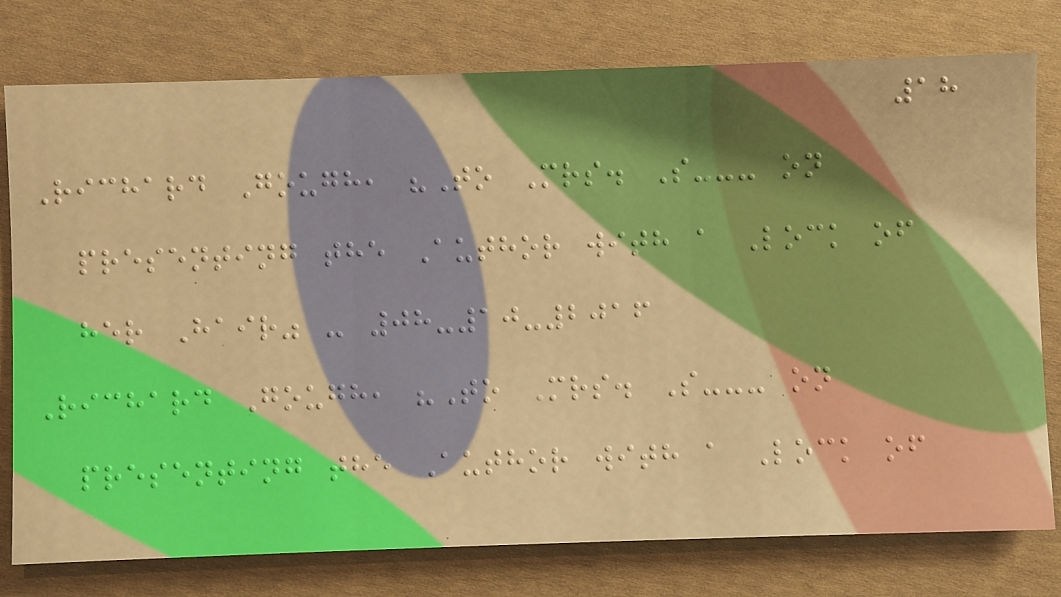18
Richard Gough, "To Mrs. S--- on
presenting the Author with a Lock of
her Hair" - 08-10-2016
Richard Gough, "To Mrs. S--- on
presenting the Author with a Lock of
